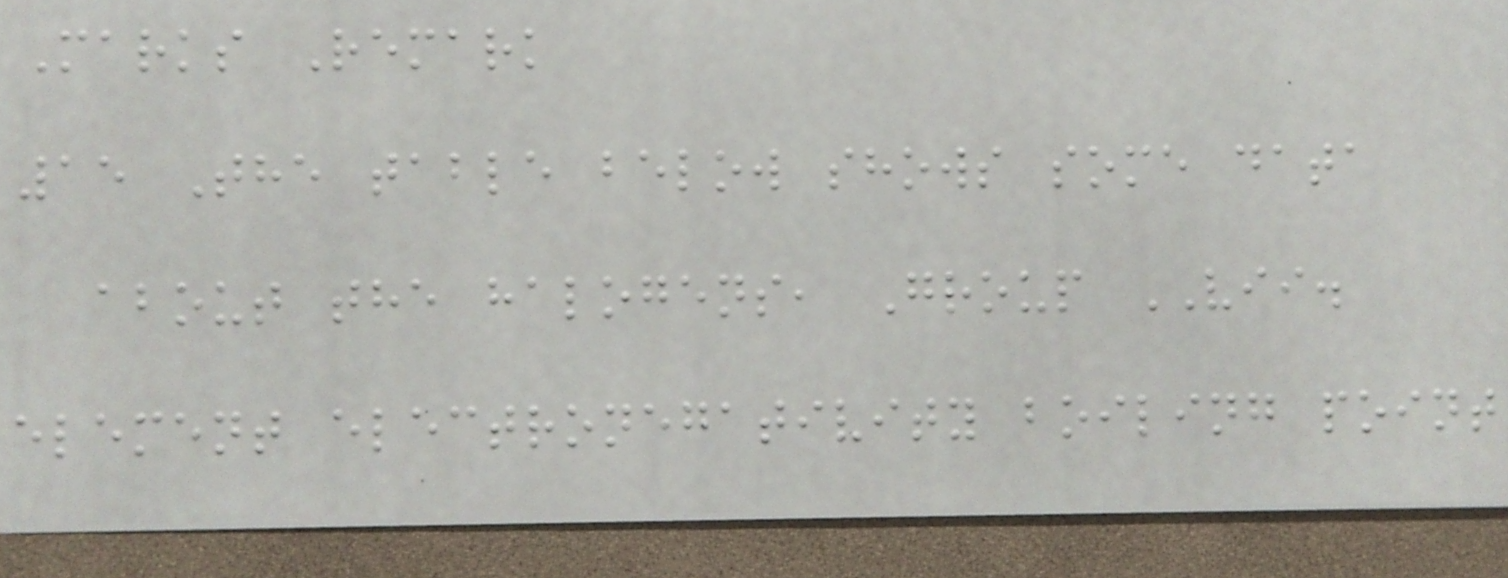Marks Remark
15 The table below shows some data
about the halogens, Group VII.
element electronegativity boiling point
